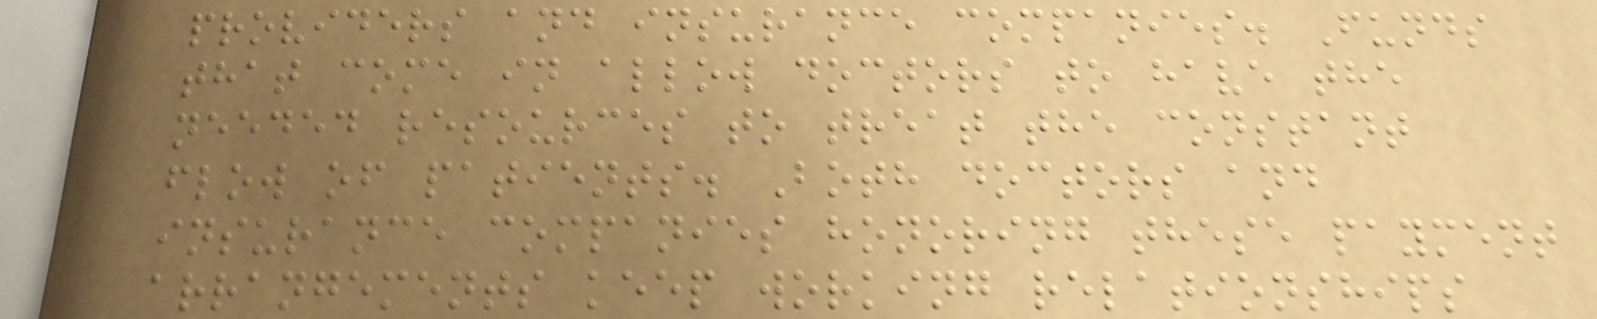providers and insurance companies. Funds
that come in allow doctors to have the
needed resources to treat the constant
flow of patients. Both doctors and
insurance companies honoring these payment
arrangements keep working relationships
